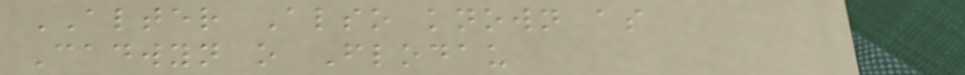ALTER Also known as
Cadwyn o Flodau
